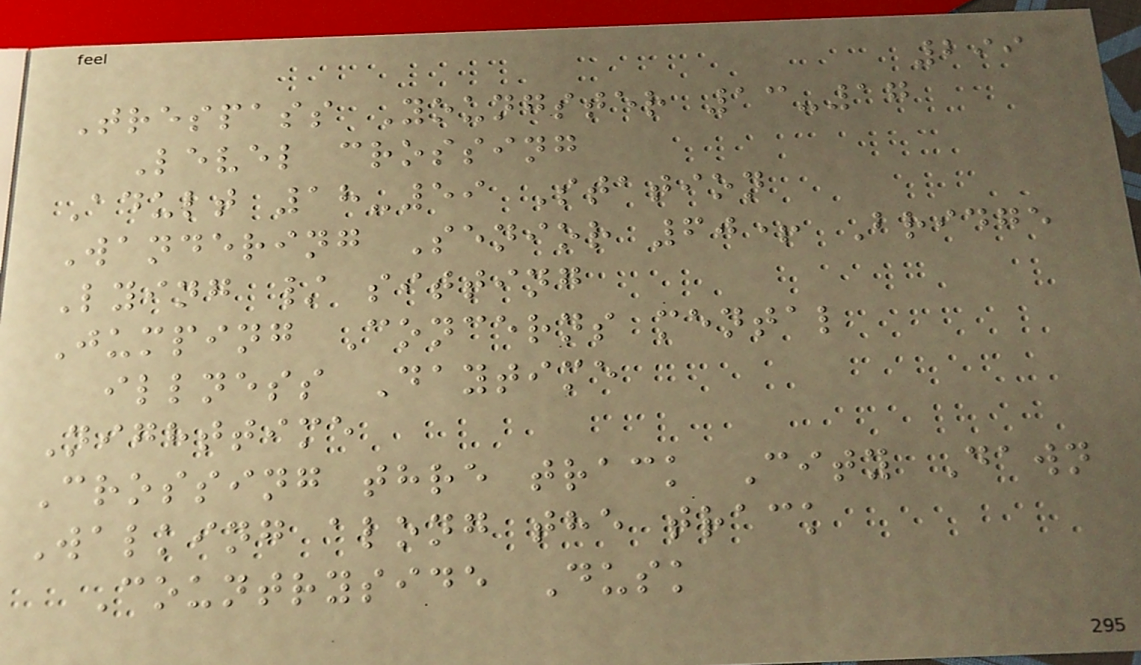299
Trespass Youngster 13-17
Level crossing
Adult 18-59 Station
Wandering Senior 60+ Bridge
Lying / sitting
Jumping Concerns mental
illness Daytime
Nighttime
Crossing thre track City Dawn
Walking along the track
Countryside Dusk
